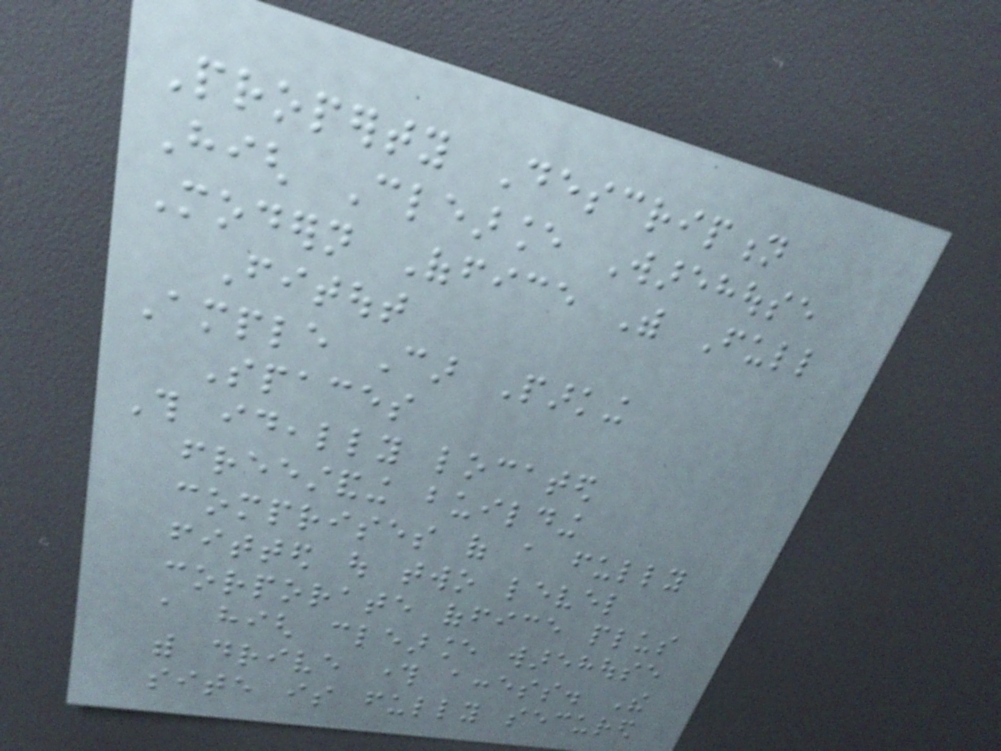Property Description
High Clearance Warehouse
Modern Office With Full
Fitout
Ample Car Parking
Spaces
This ideally located
freestanding building
comprises of a fully
fitted out two level
corporate office plus
a high clearance warehouse
with drive through access. The
site is fully secured
